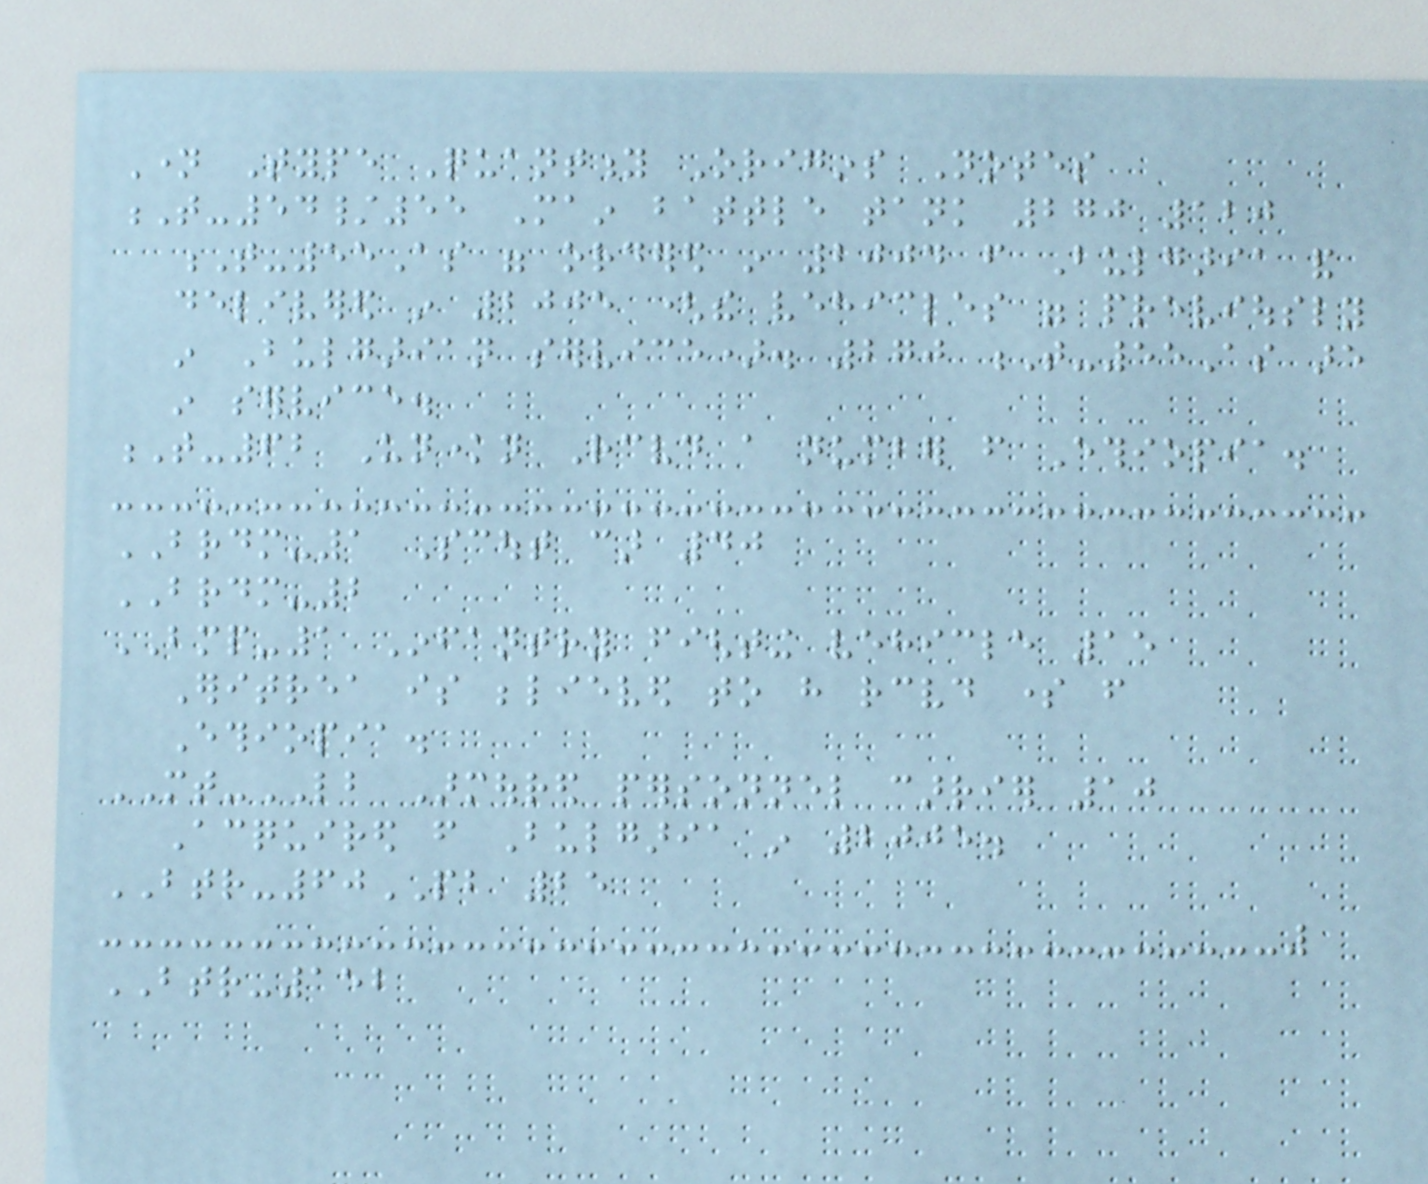Name Type Quantity Origins Notes
T-54/55 Main battle tank 270 120
T-55As were ordered in 2004 from Bulgaria and
delivered in 2005 (the vehicles were previously
in Bulgarian service). 270 T-55As are
in service.
T-62 Unknown Received a number from Ethiopia.
BRDM-1 Scout car 40
BRDM-2
BMP-1 Infantry fighting vehicle 15
Eritrea is believed to have received some from
Ethiopia.
MT-LB Armoured personnel carrier 10
Acquired from Bulgaria in 2005.
BTR-60PB 25
BTR-152
